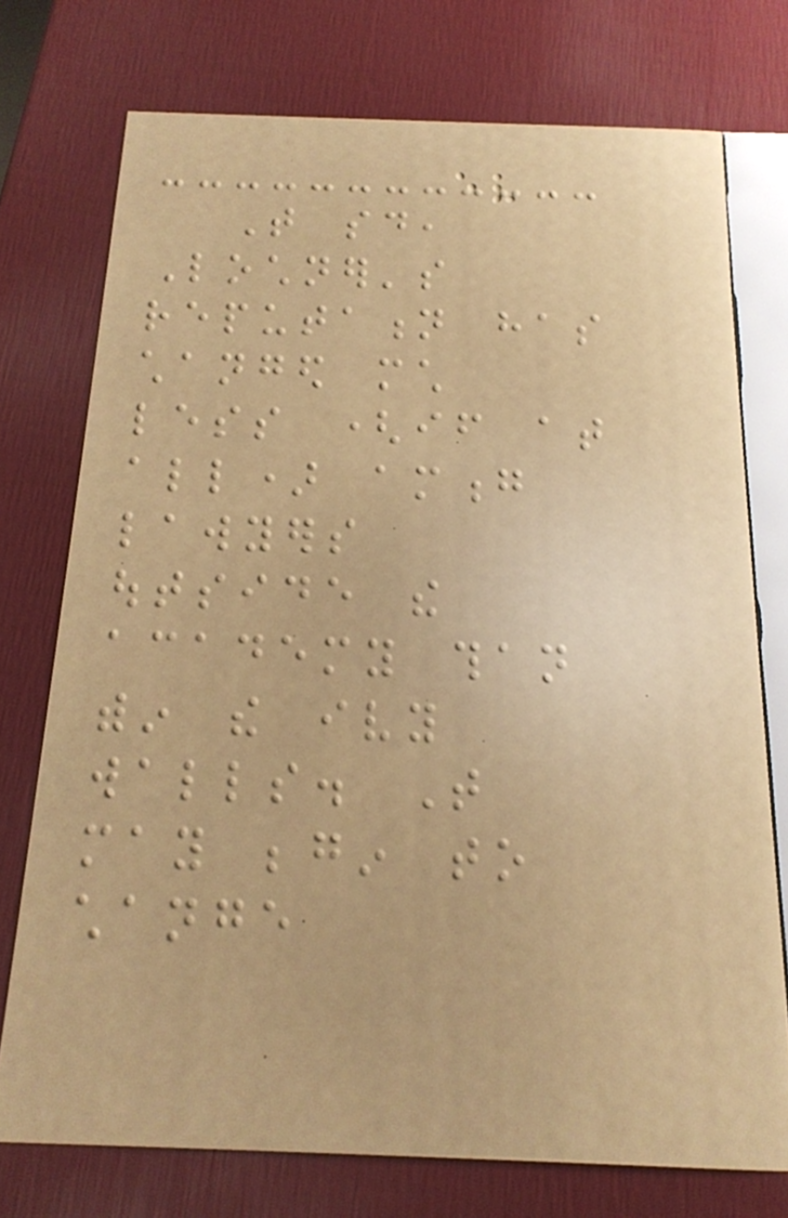That said,
Lochner's
reputation has
changed much
less (if at
all) among
lawyers
outside the
academy than
within the ivy
walls. That
may begin to
change
